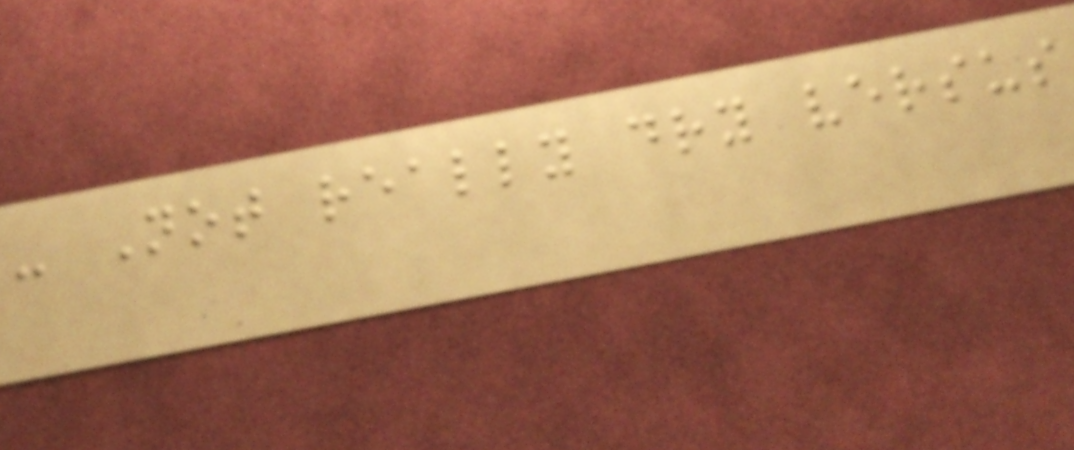- Not really dry versus
